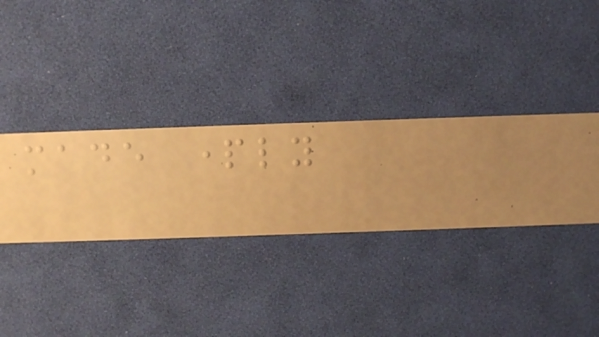made partly
